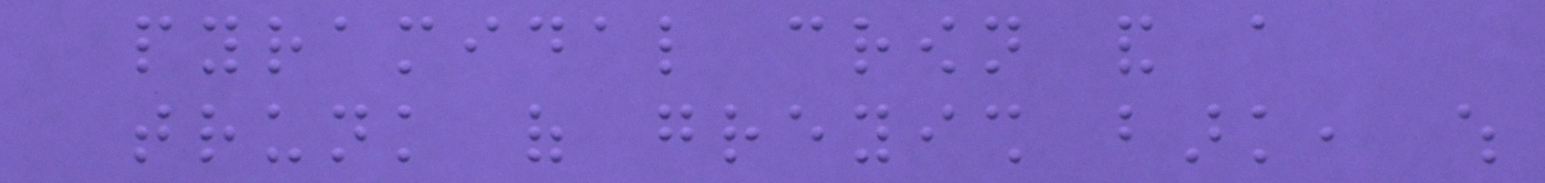pyramidal crown and a
trunk of greyish bark, which
